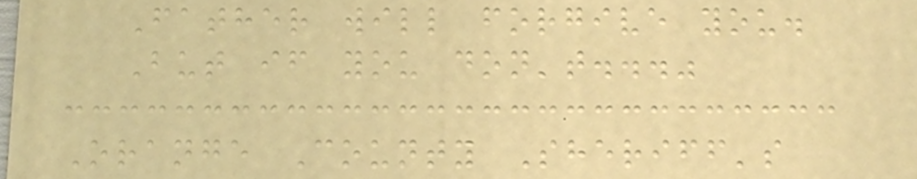Father will forgive you.
But if you don't..."
Orange County Sheriff's
